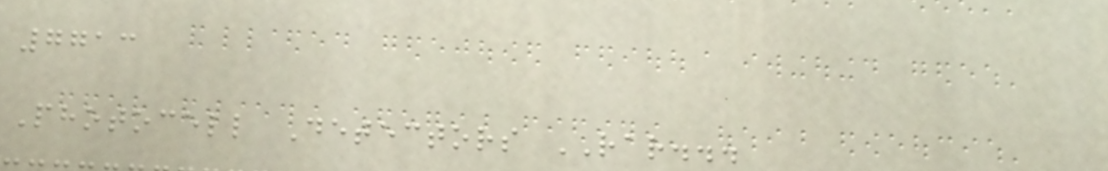7713
Photocell Detectors RAR...
